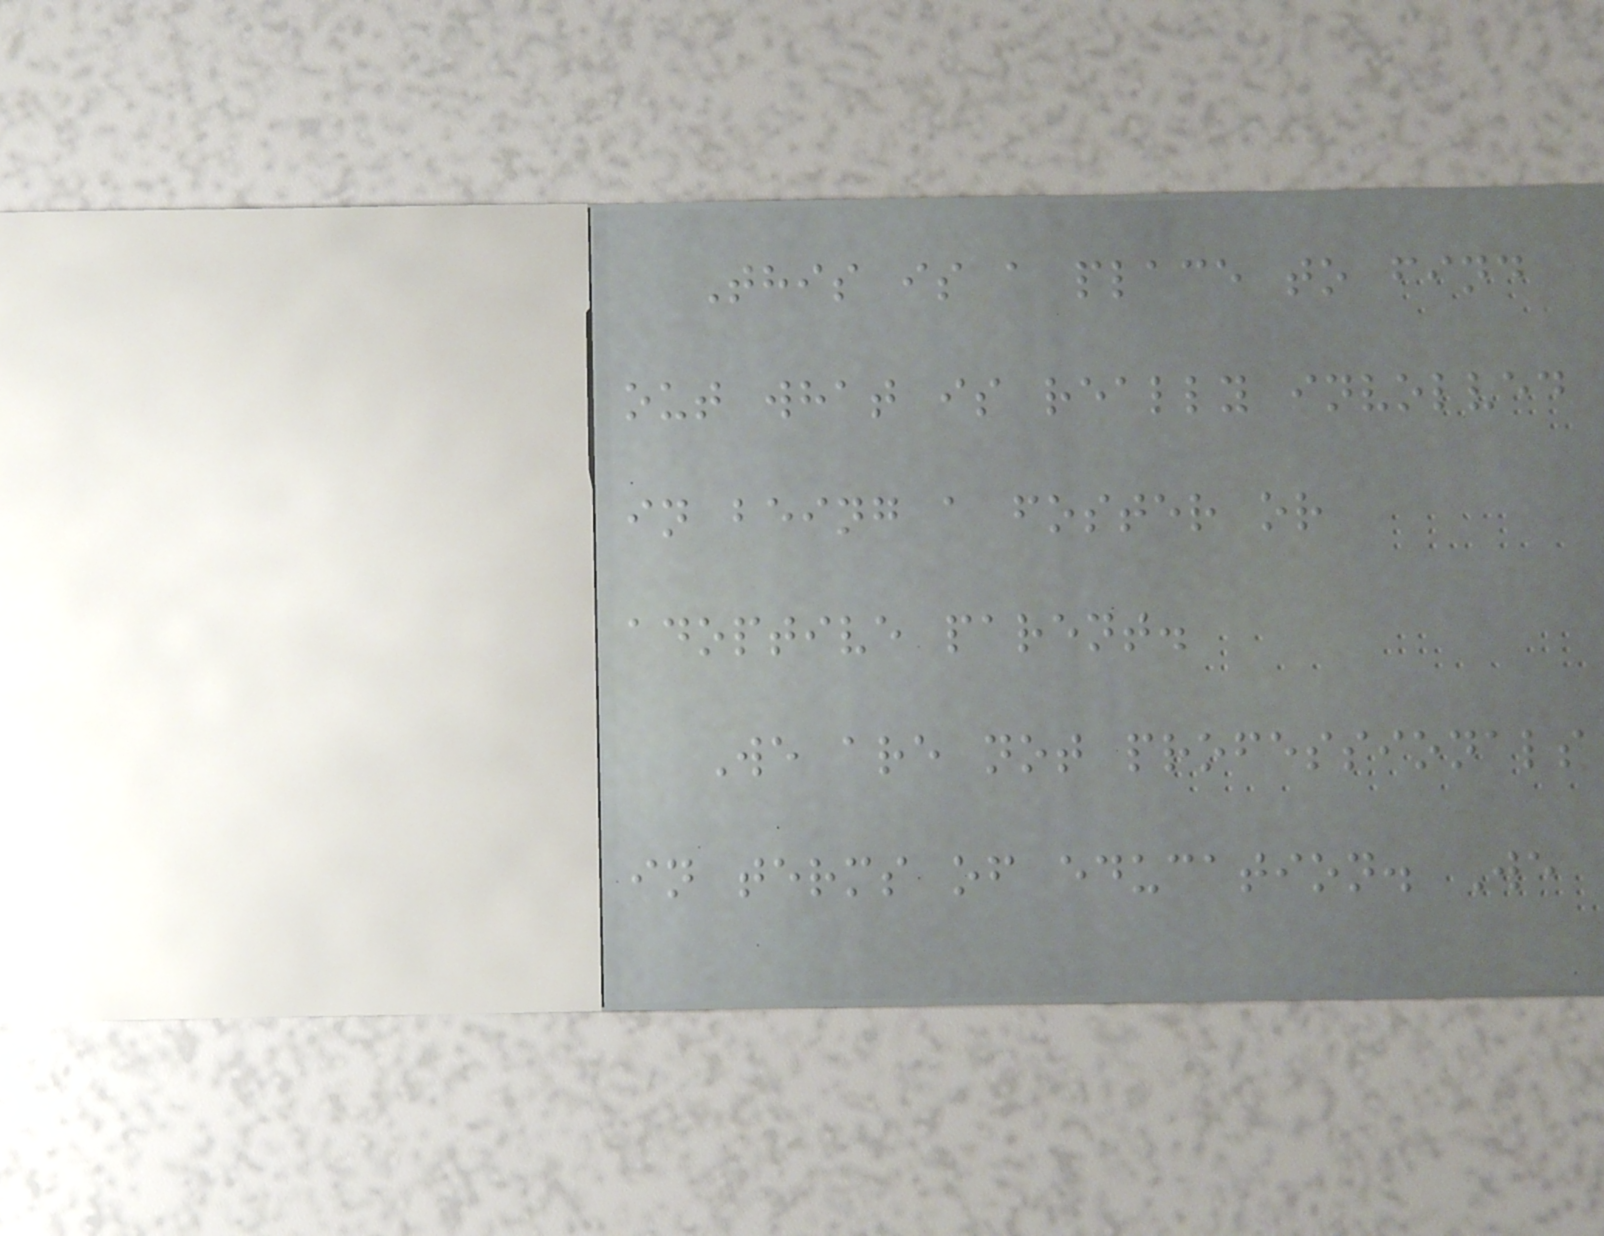This is a place to find
out what is really involved
in being a foster or
adoptive parent.
We are not professionals
in terms of education. We
